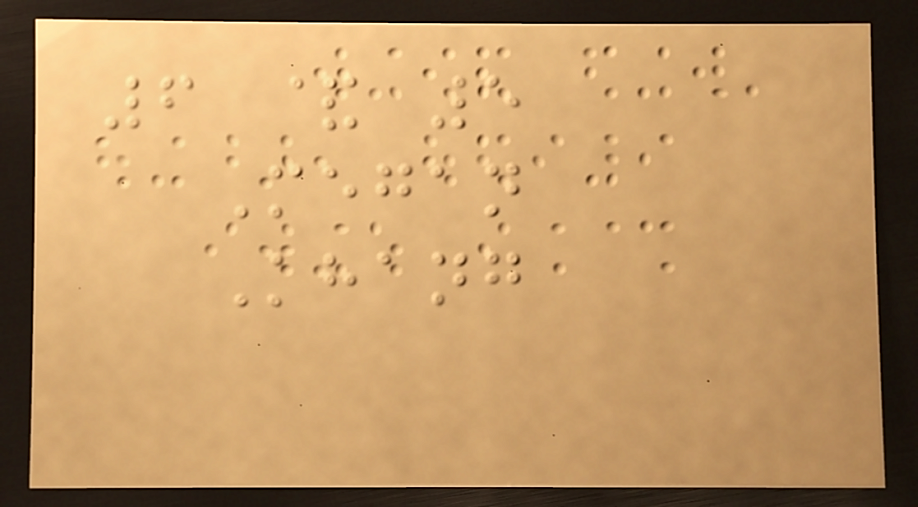6 & 5
Megan
Khang
